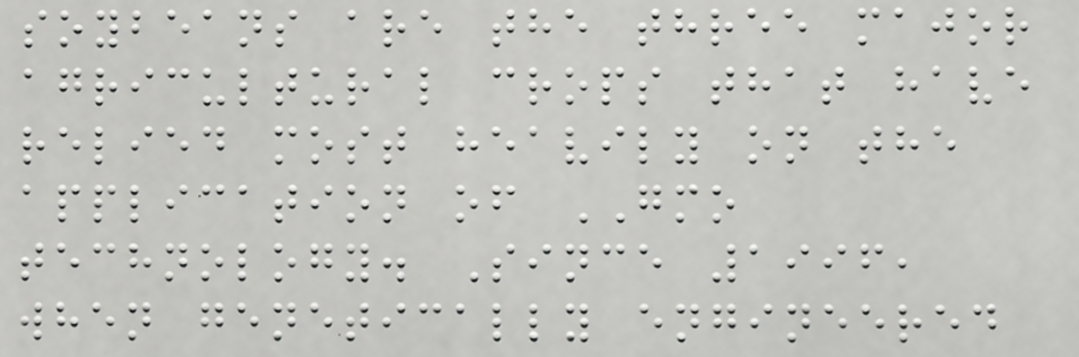soybeans are the three major
agricultural crops that have
relied most heavily on the
application of GMO
technology. Since 1996,
when genetically engineered
